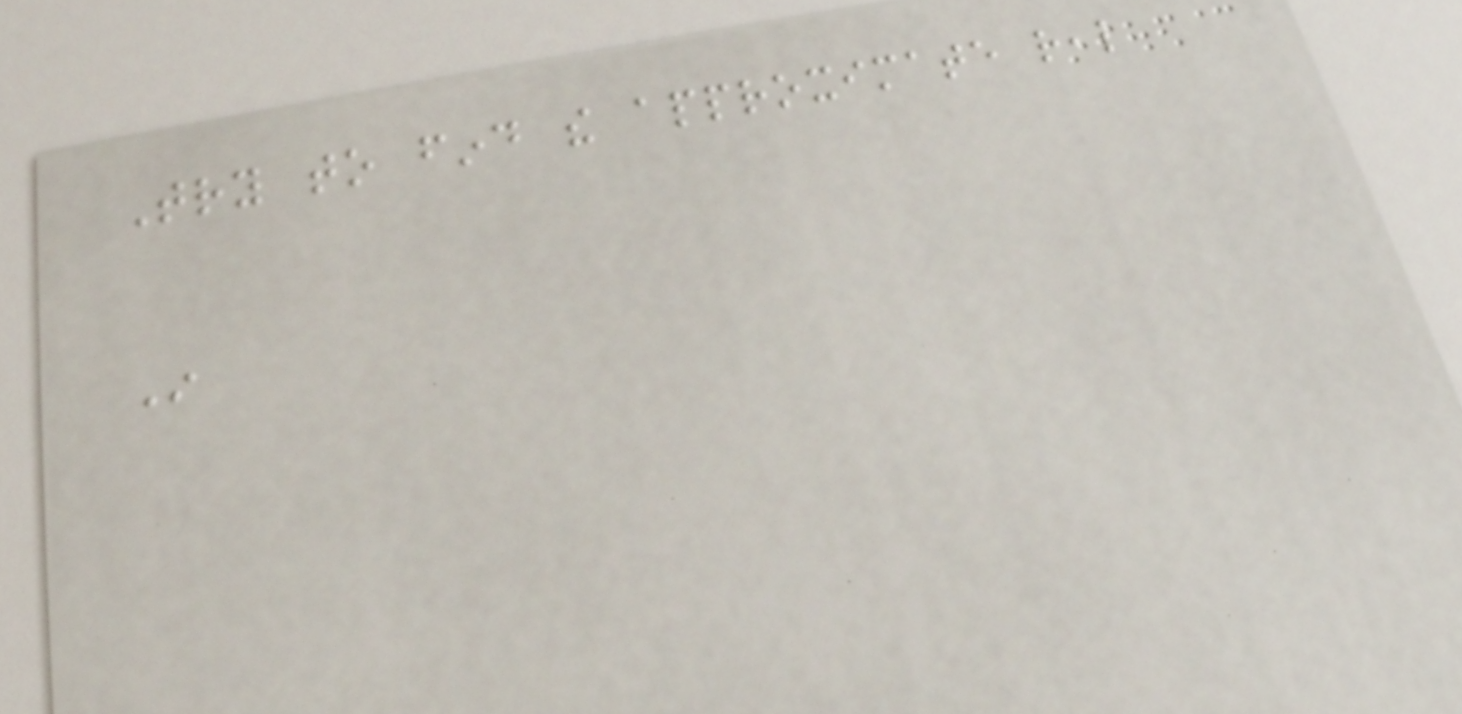Try to find the approximate real
In
